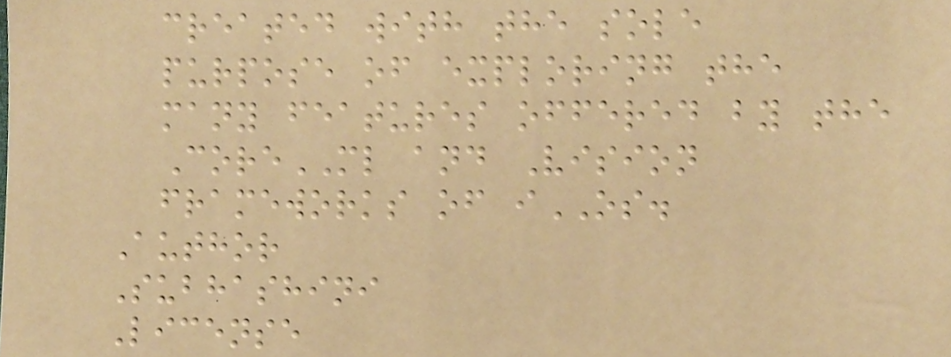created with the sole
purpose of exploring the
many features offered by the
CoreML and Vision
frameworks of iOS.
Author
Subhashini
License
